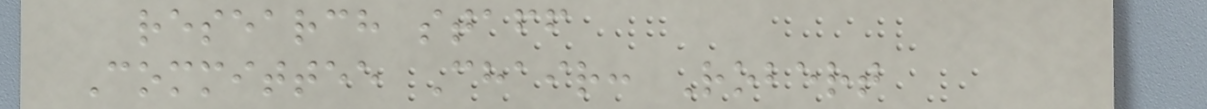research staff
Committee Chair: Robert
